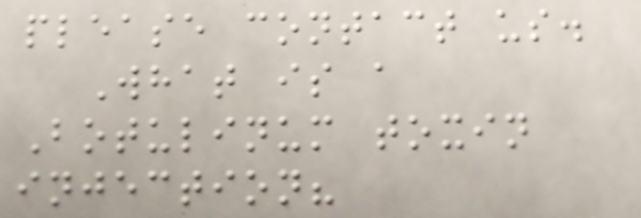please contact us.
What is a
Botulinum toxin
injection?
